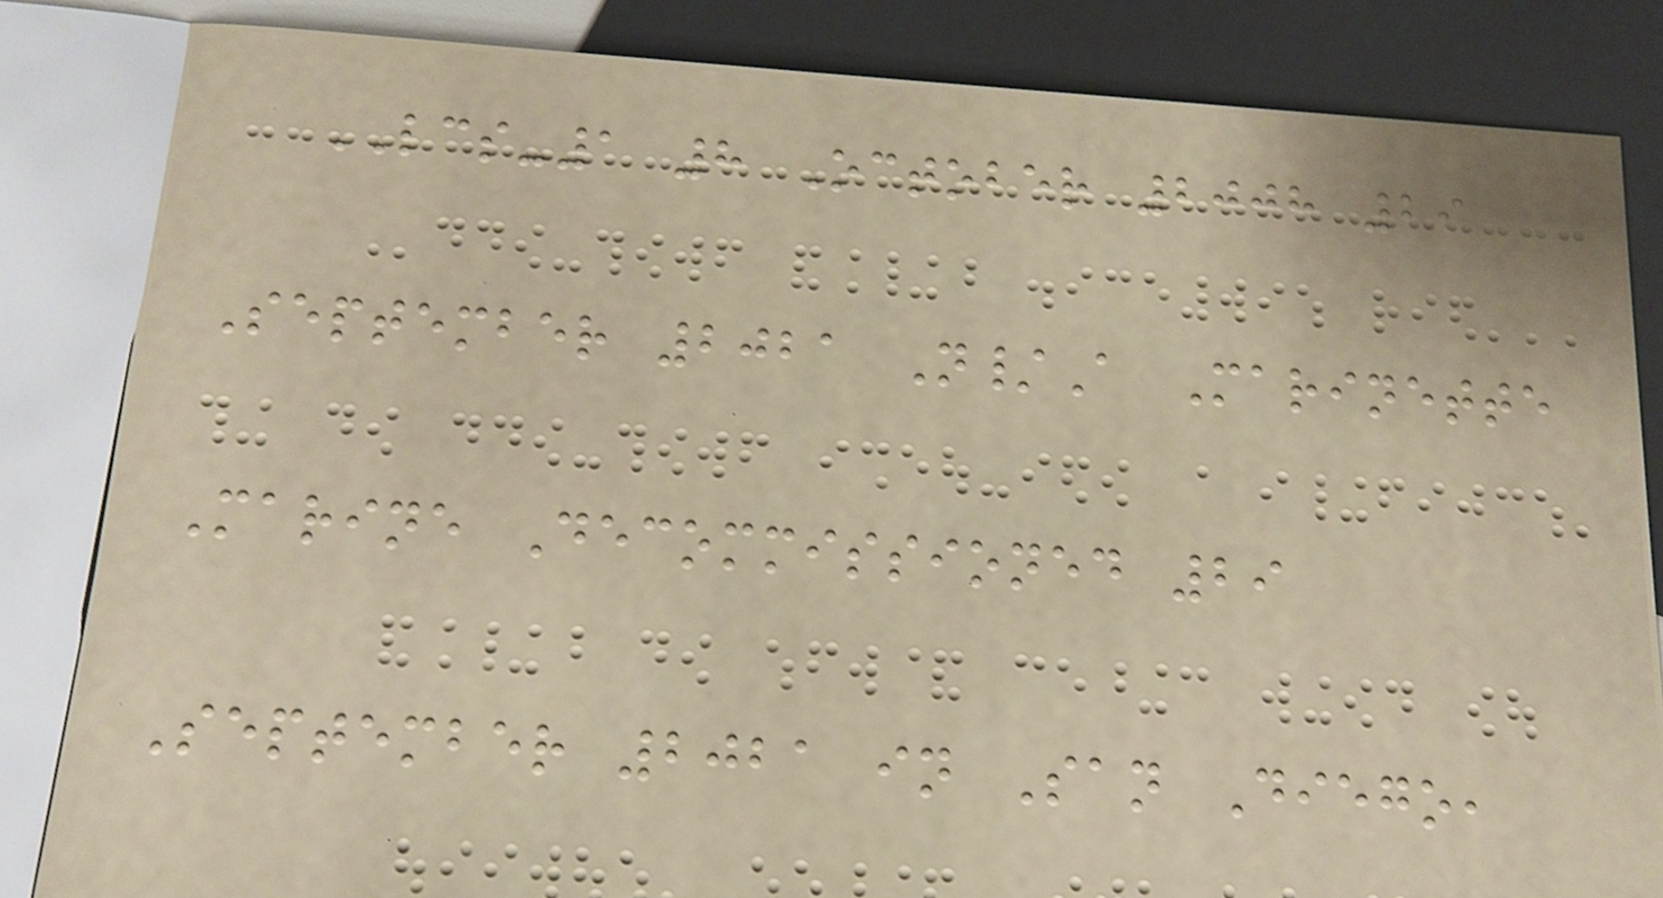LCS-1 8 October 2008 29
September 2021 N/A Marinette
Marine Decommissioned 29
September 2021 in San Diego,
